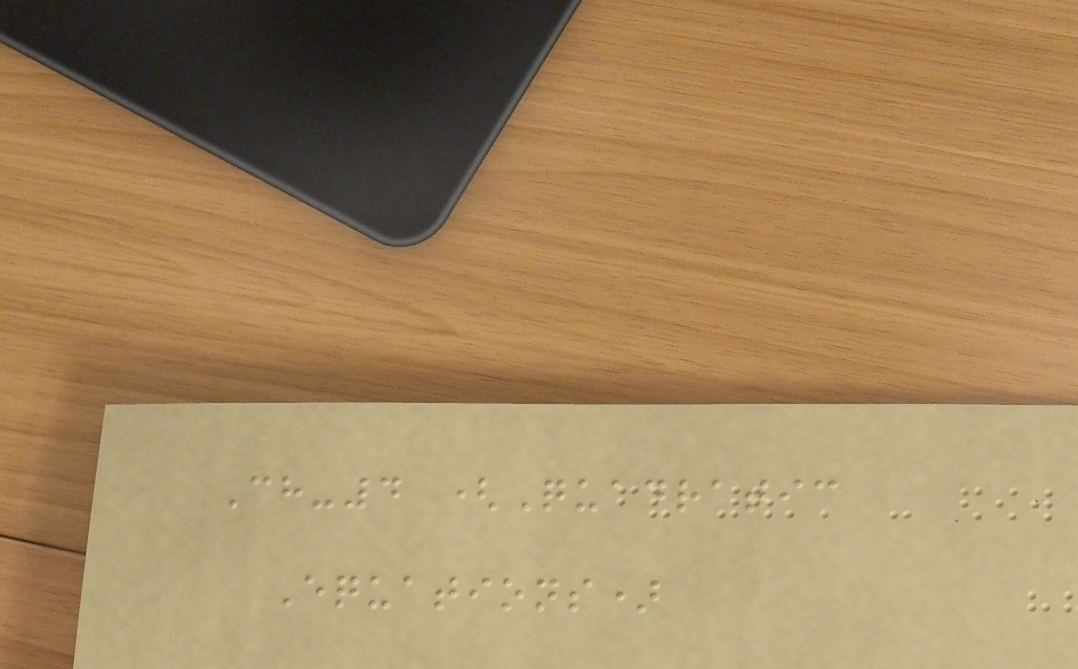Ch-4 (Quadratic
Equations)
